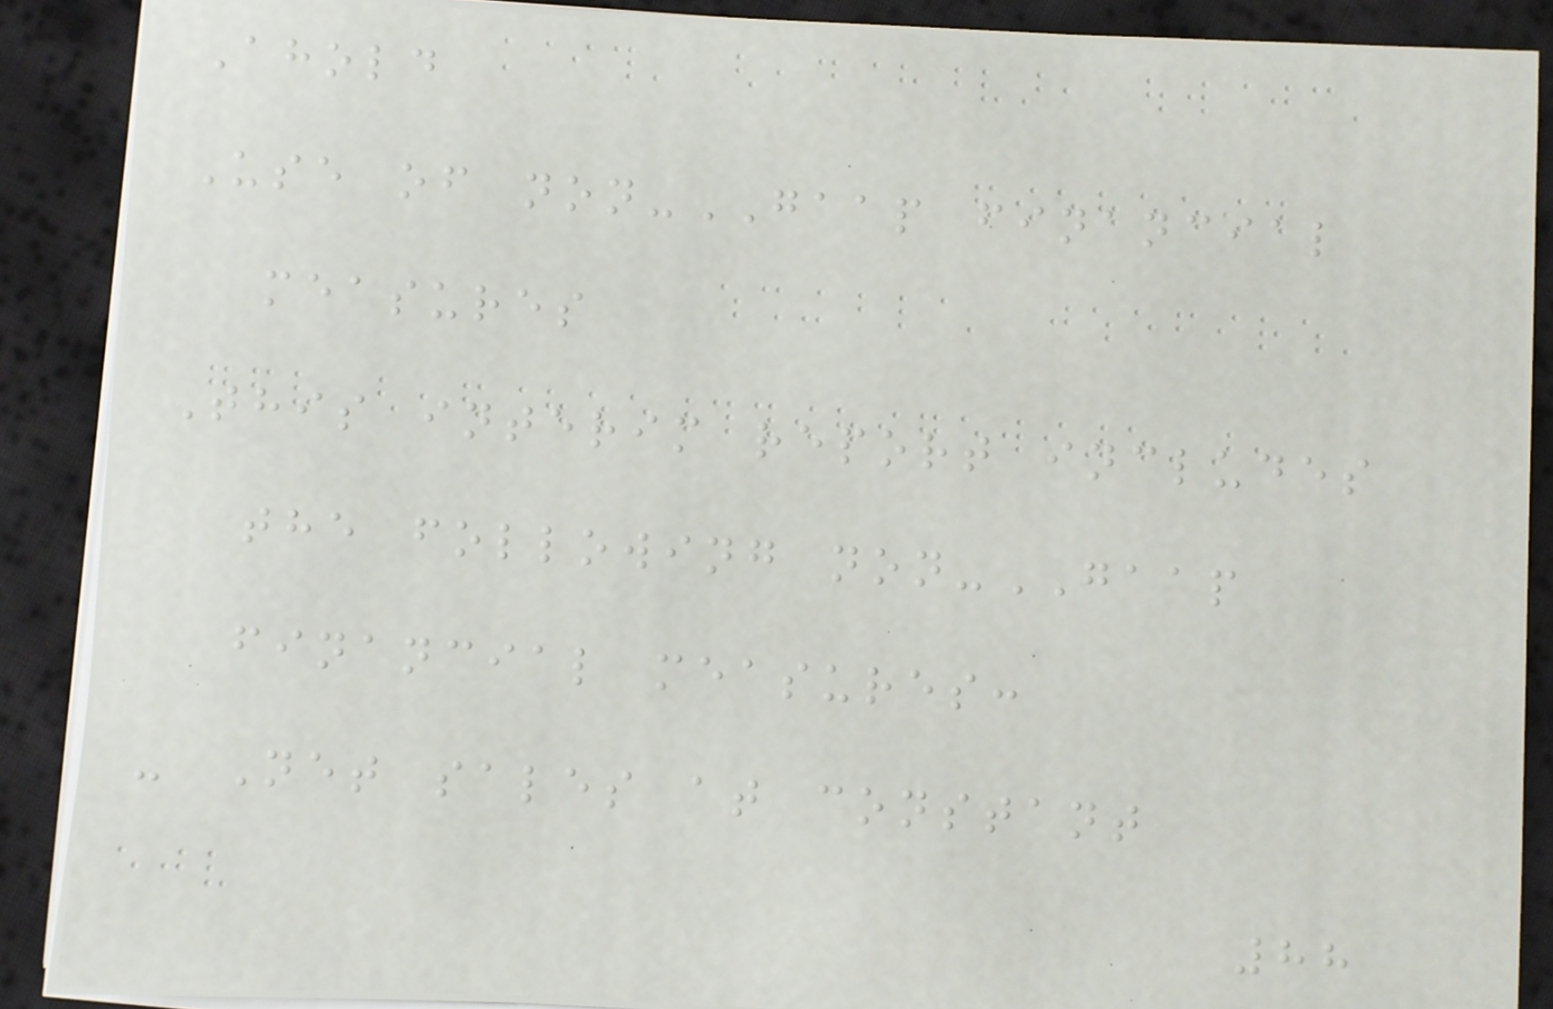Ahold
Use of non-GAAP financial
measures
This interim report includes
the following non-GAAP
financial measures:
- Net sales at constant
88
